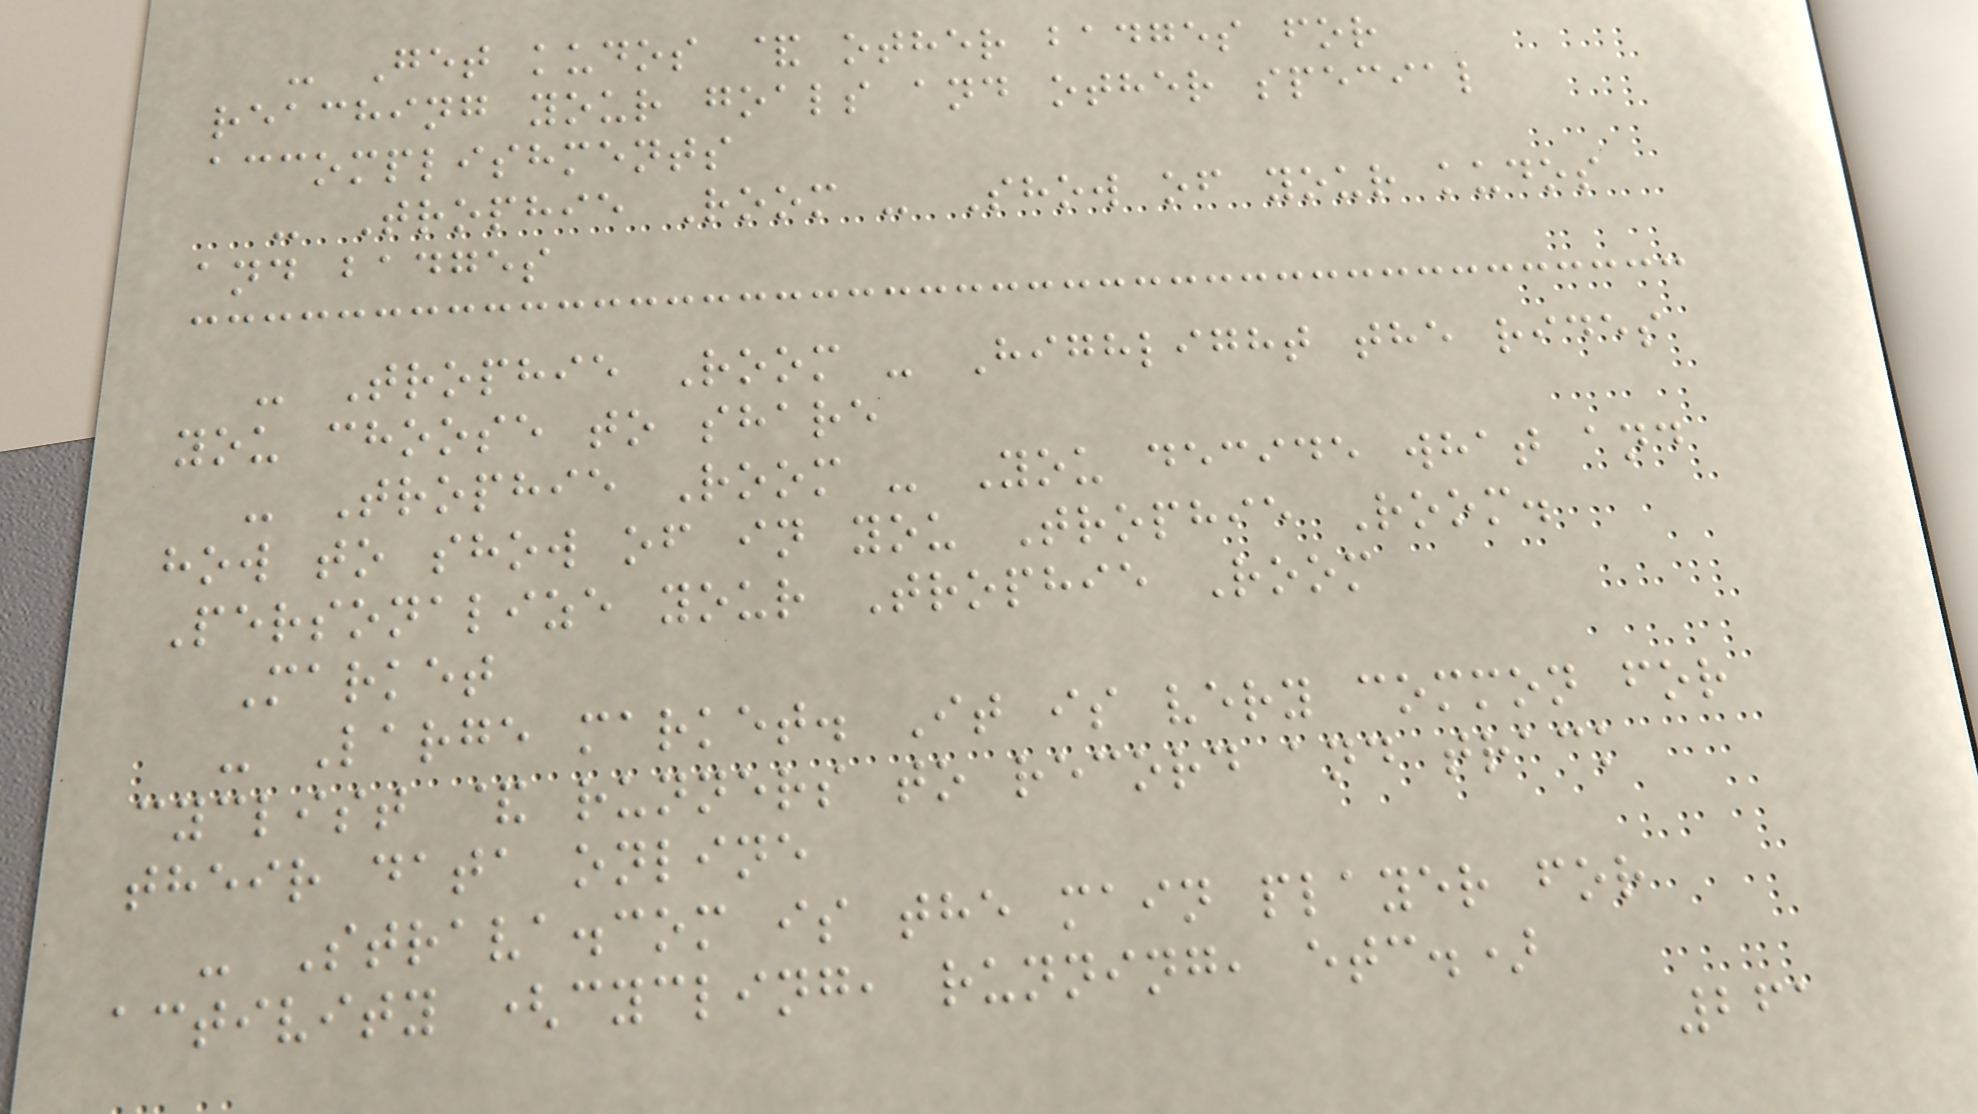- Get kudos & other badges for
reaching your goals and other special
accomplishments
- Trophie Room - Show of your kudos
and badges
- Trophie Room - Highlight the rides
you choose to share
- Trophie Room - You decide what and
how to show of in you Trophie Room.
Personalize your Trophie Room
Market
- Large market. It is very common for
cyclist & runners to record and track
their data online
- Strava.com is the main player for
activity (cycling, running, etc.)
261
